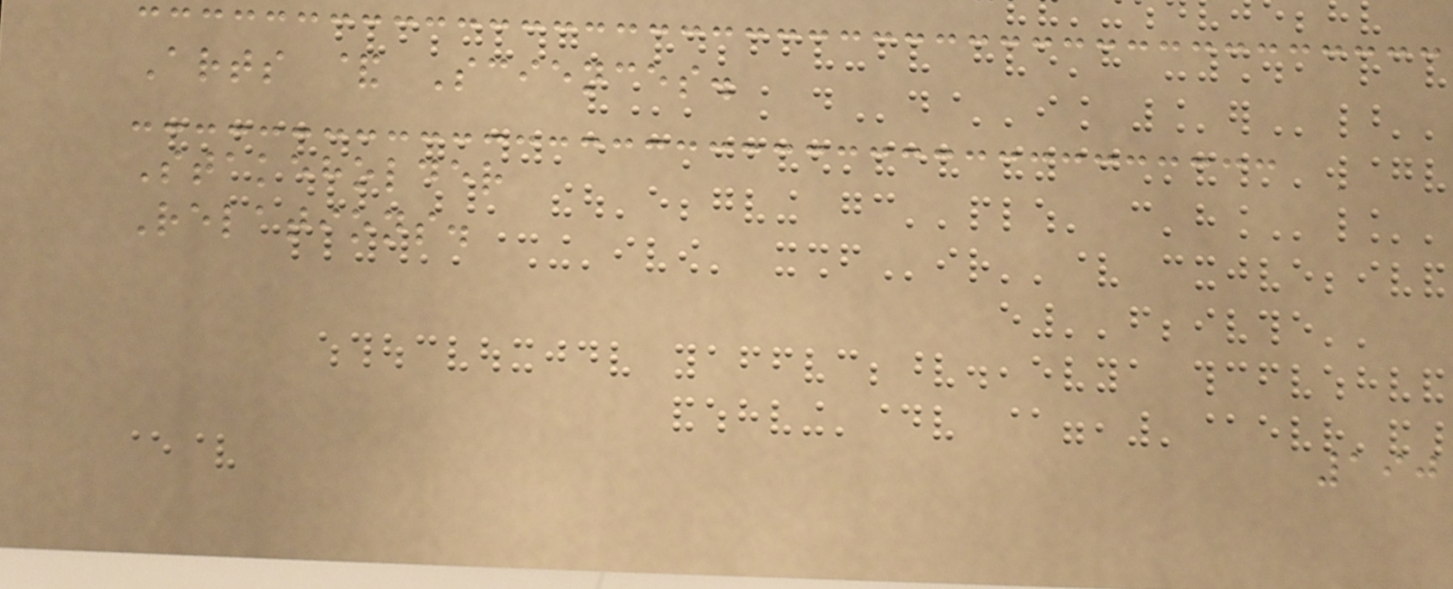Arts & Sciences.
Stakeholder
Relations.
190
